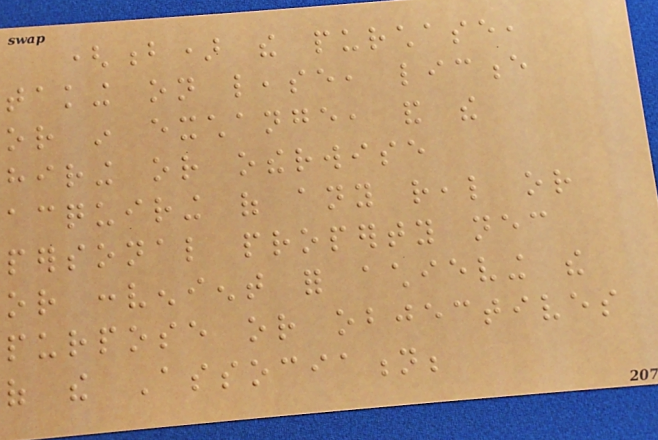(b) the purchase,
taking on lease, licence
or in exchange, and the
hiring or otherwise
acquiring of any real or
personal property necessary
or convenient for achieving the
purpose or objectives
of the Association;
